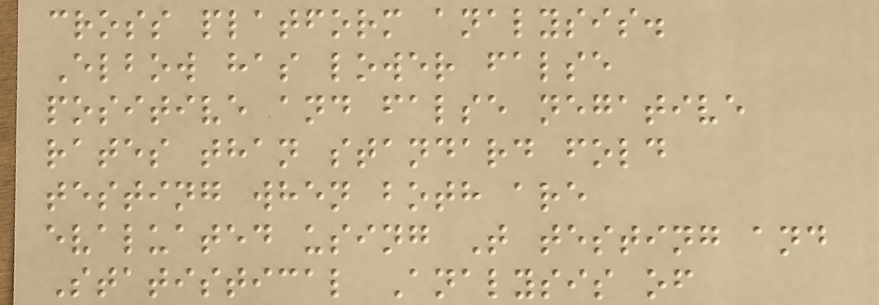cross platform analysis.
Elbow has lower false
positive and false negative
rates than standard fold
testing when both are
evaluated using T testing and
Statistical Analysis of
